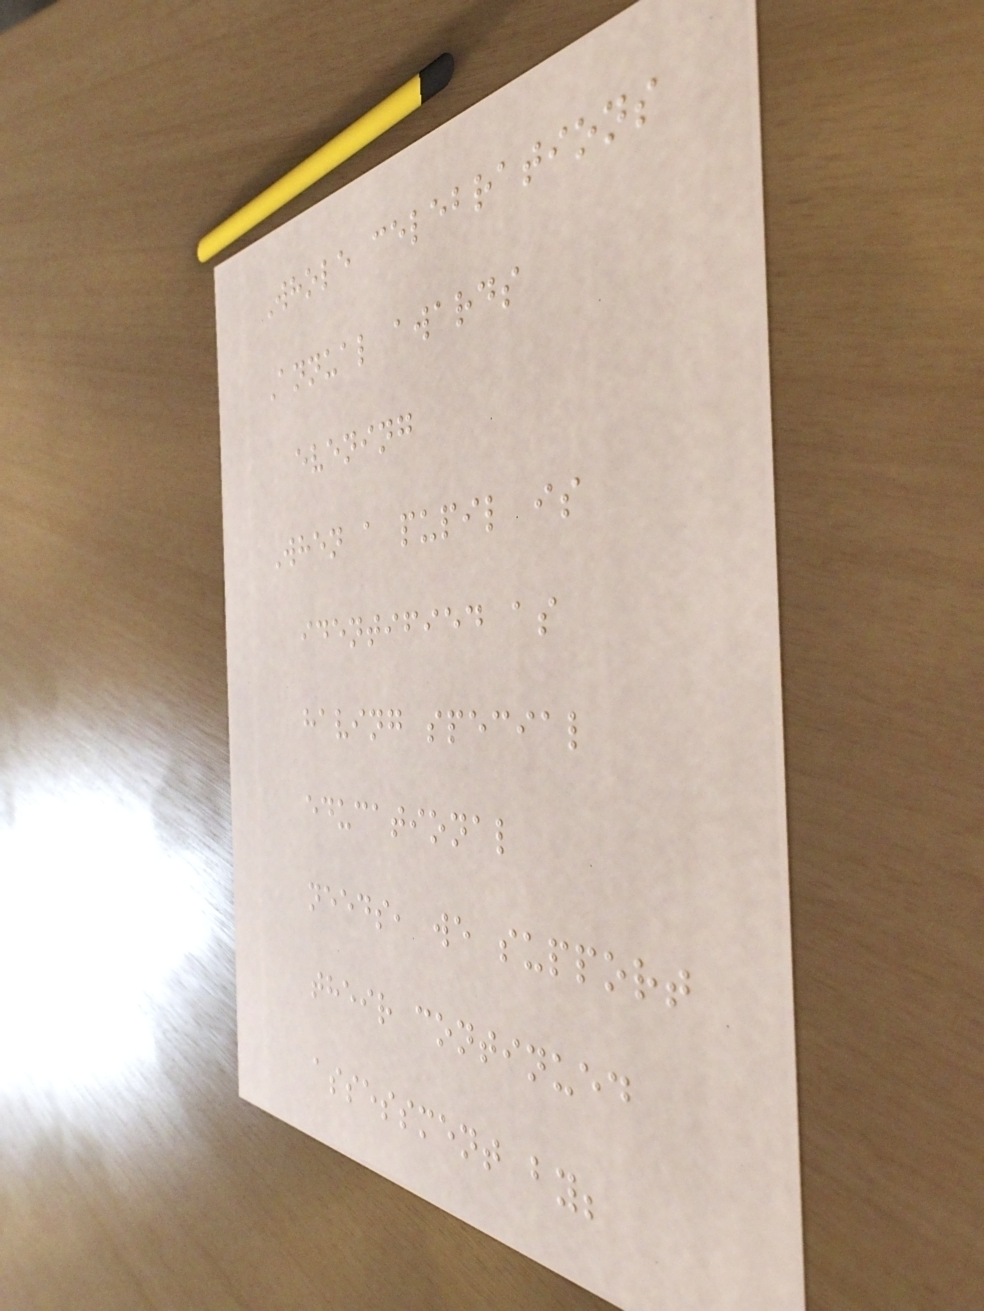Whole celebrations
Annual awards
evening
When a pupil is
identified as
having special
educational
needs, we support
their continued
assessment by;
